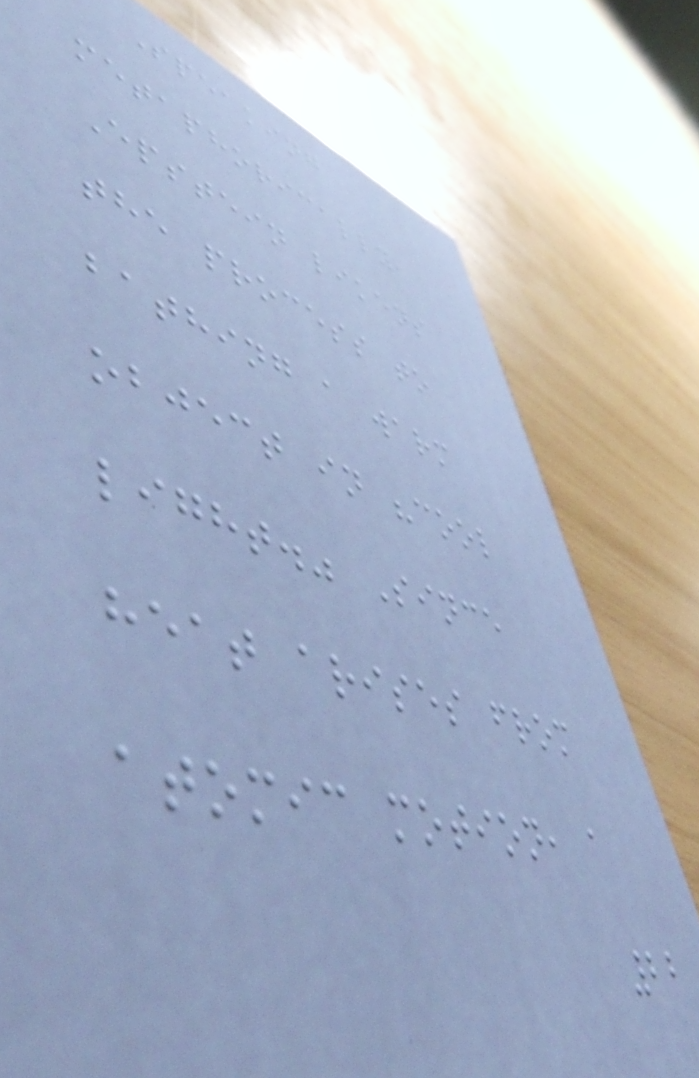Speaking
metaphorically,
Epstein likens
the process to
bathing a warm
object in "cool
light." Since
heat arises from
atomic motion, a
22
